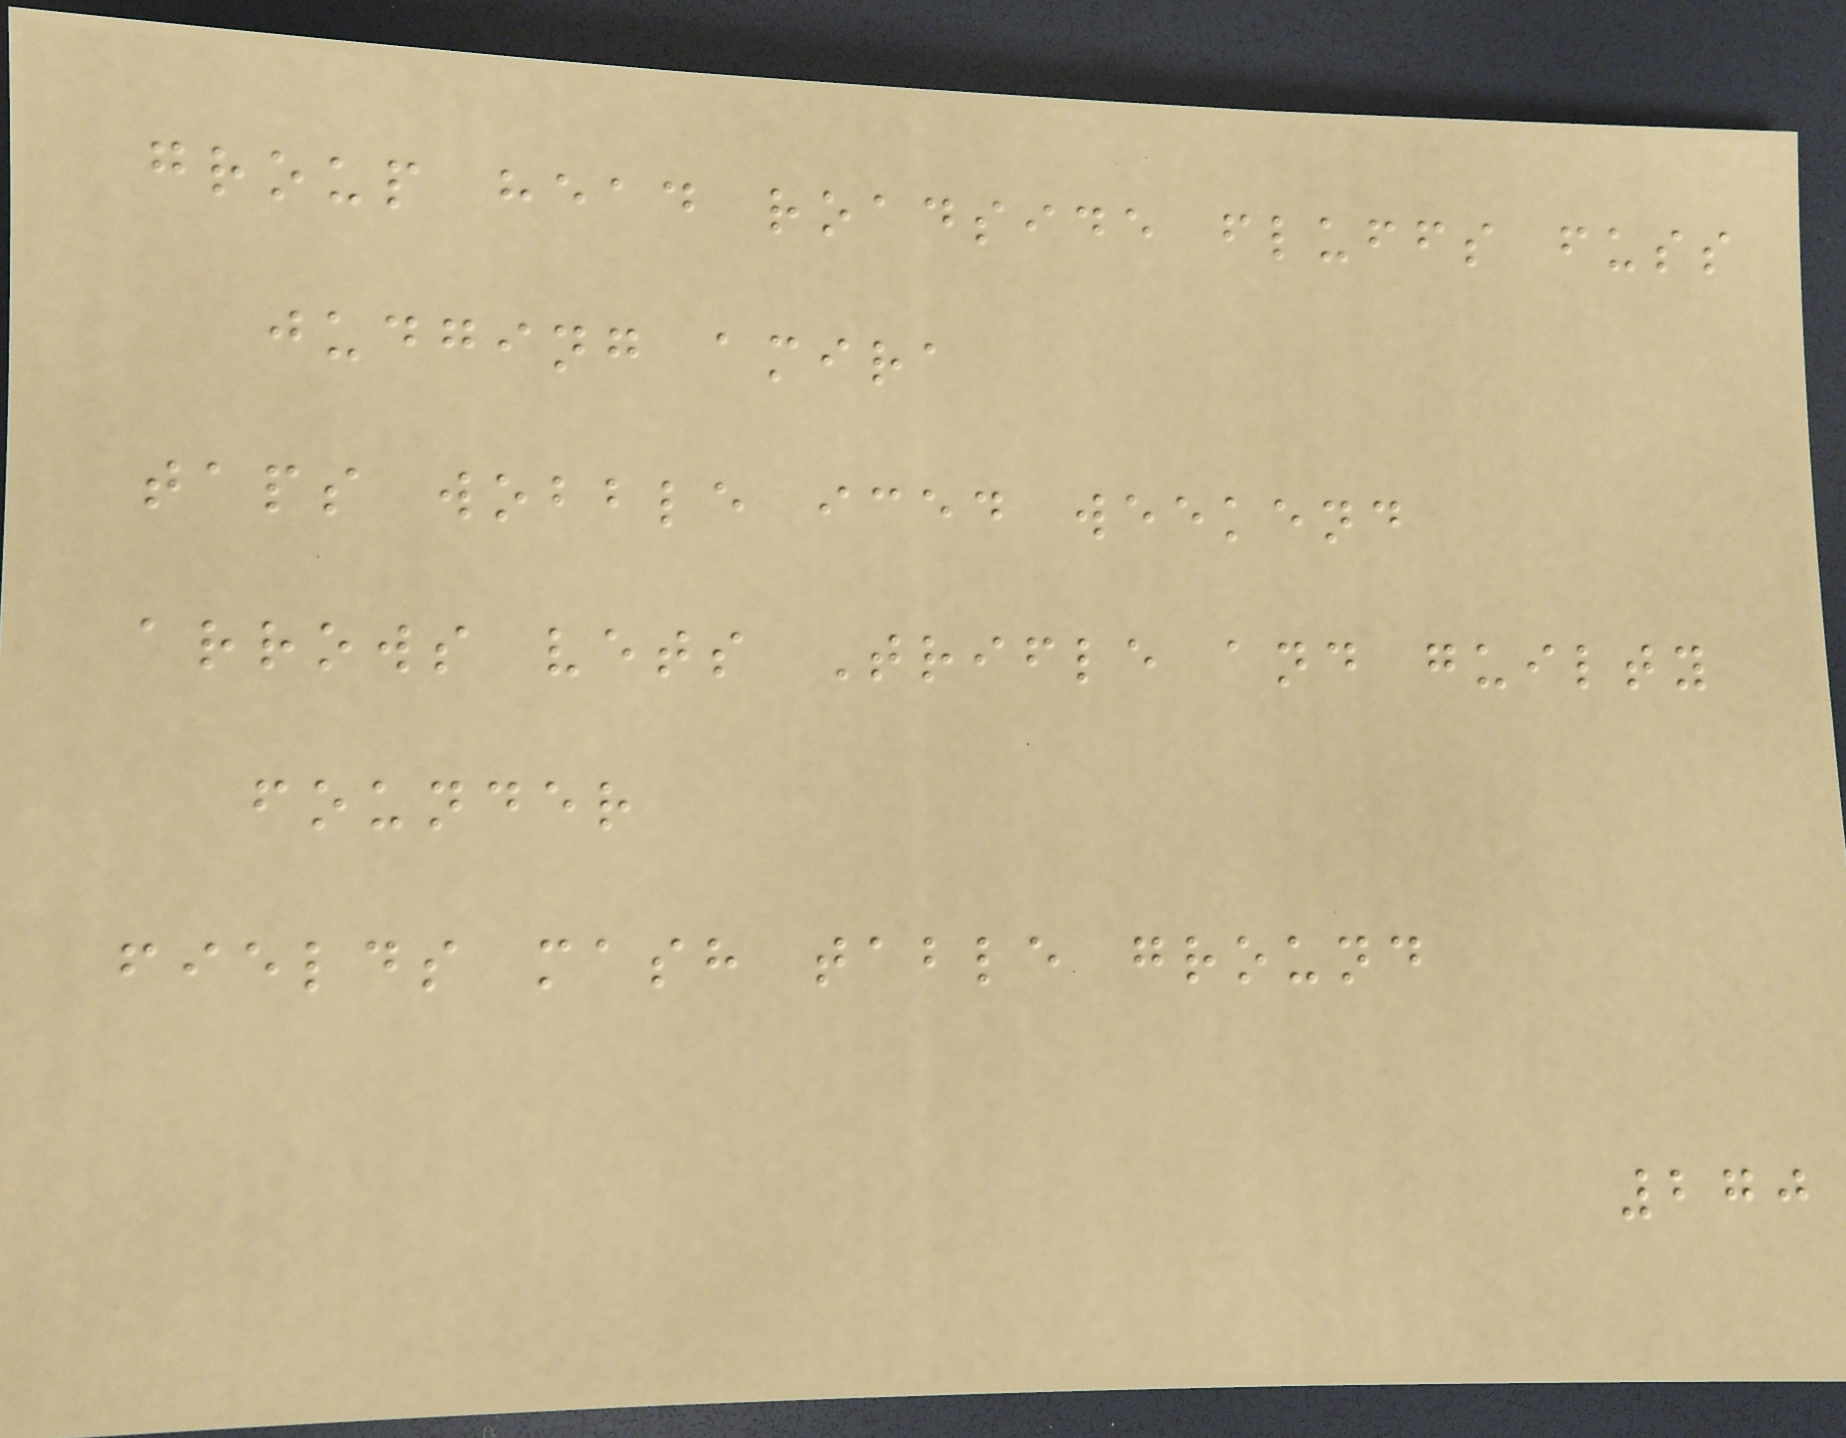group head roadside fluffs fuss
judging amira
taps wobble iced weekend
arrows vets Trifle and guilty
founder
fields mash table ground
270
